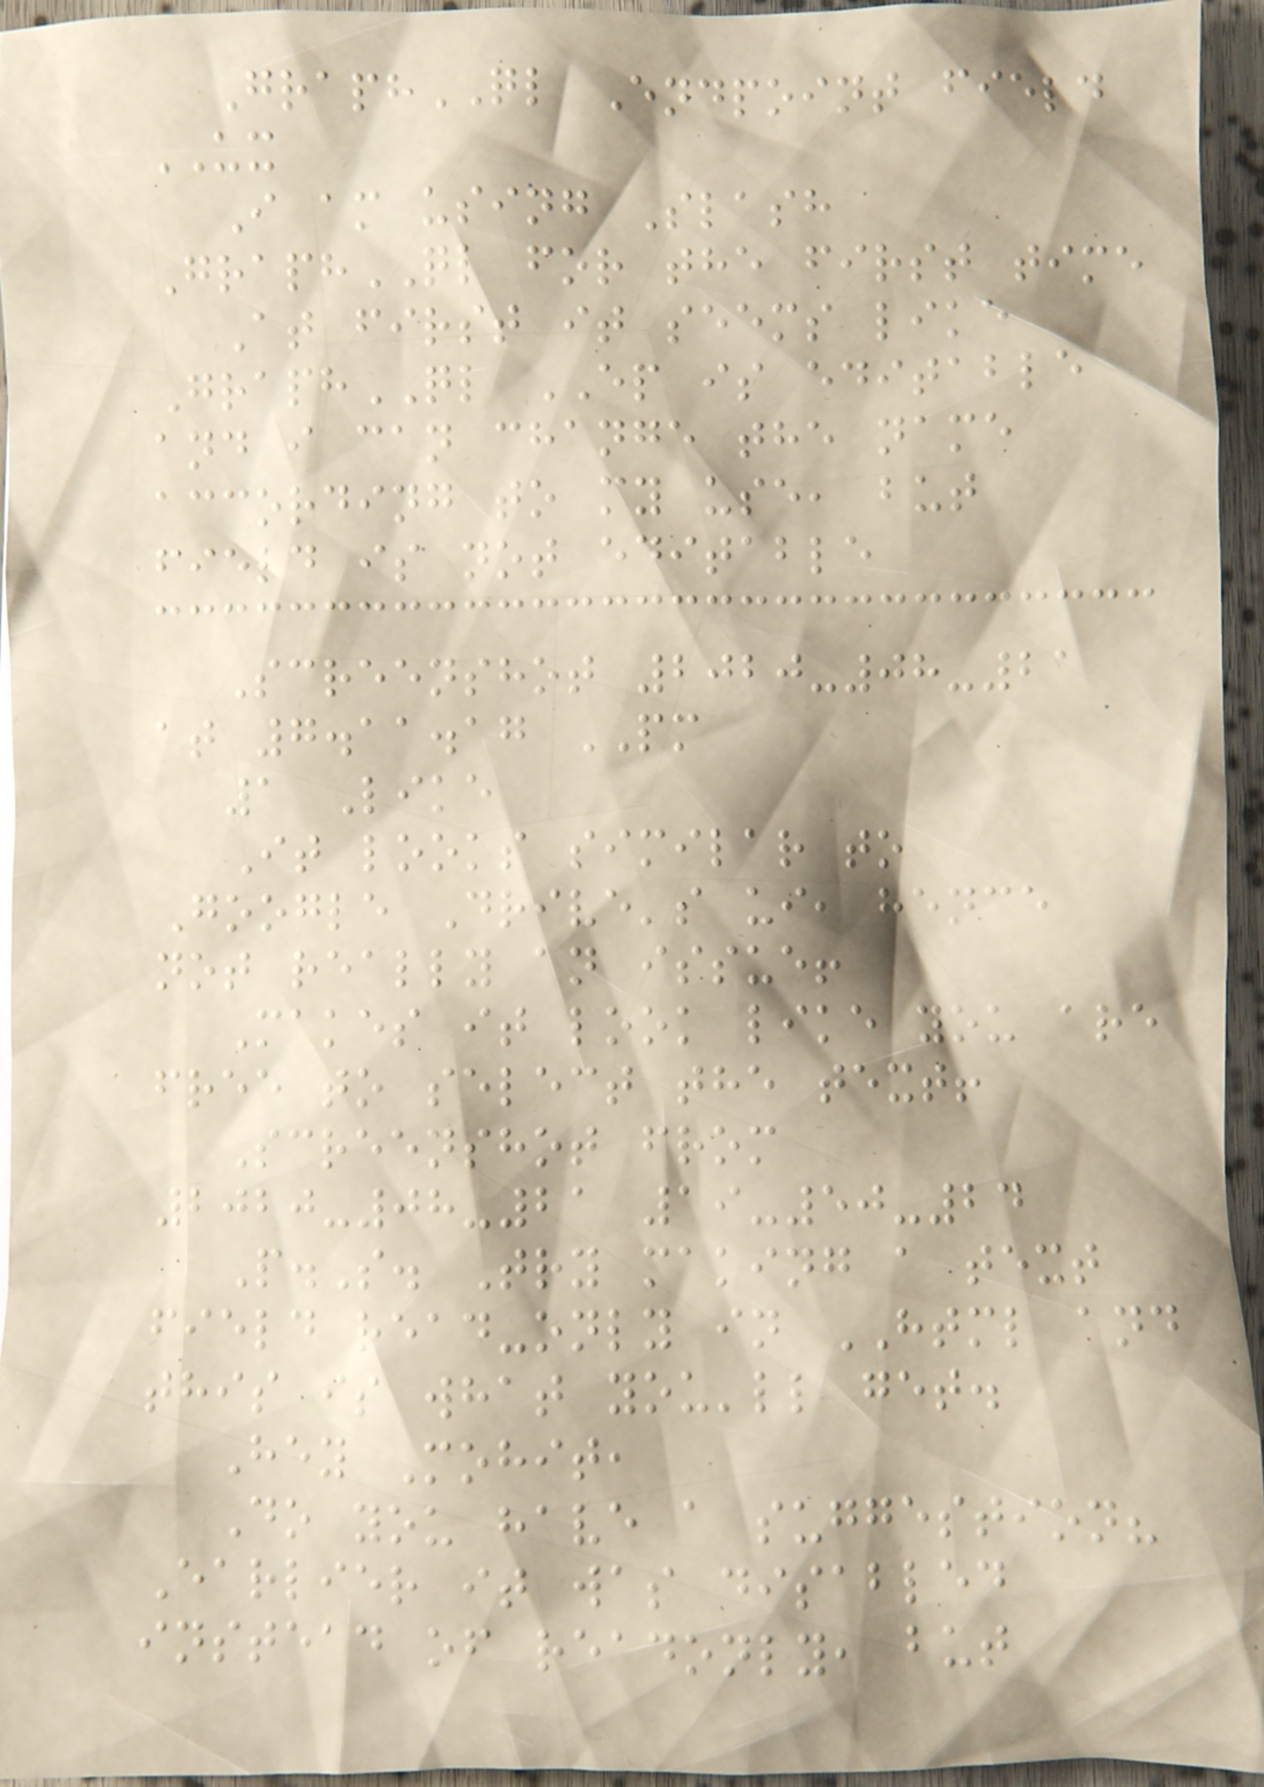GraphQL Endpoint field
UX
I am using Slash
GraphQL for the first time
At first it seems like
GraphQL EP is editable
and i can change the name
according to my use, but
field is not editable
Screenshot 2020-08-21
at 7.11.17 PM
1 Like
It looks similar to
Google Drive's ui, hence
not really an issue!
Makes it look like you are
free to select the text!
Screenshot from
2020-08-21 19-50-24
P.S. Try making a text
field read-only in HTML and
this is what you'll get.
Hey Mohit,
Do you have a suggestion?
Earlier it was disabled
instead of readonly, but
